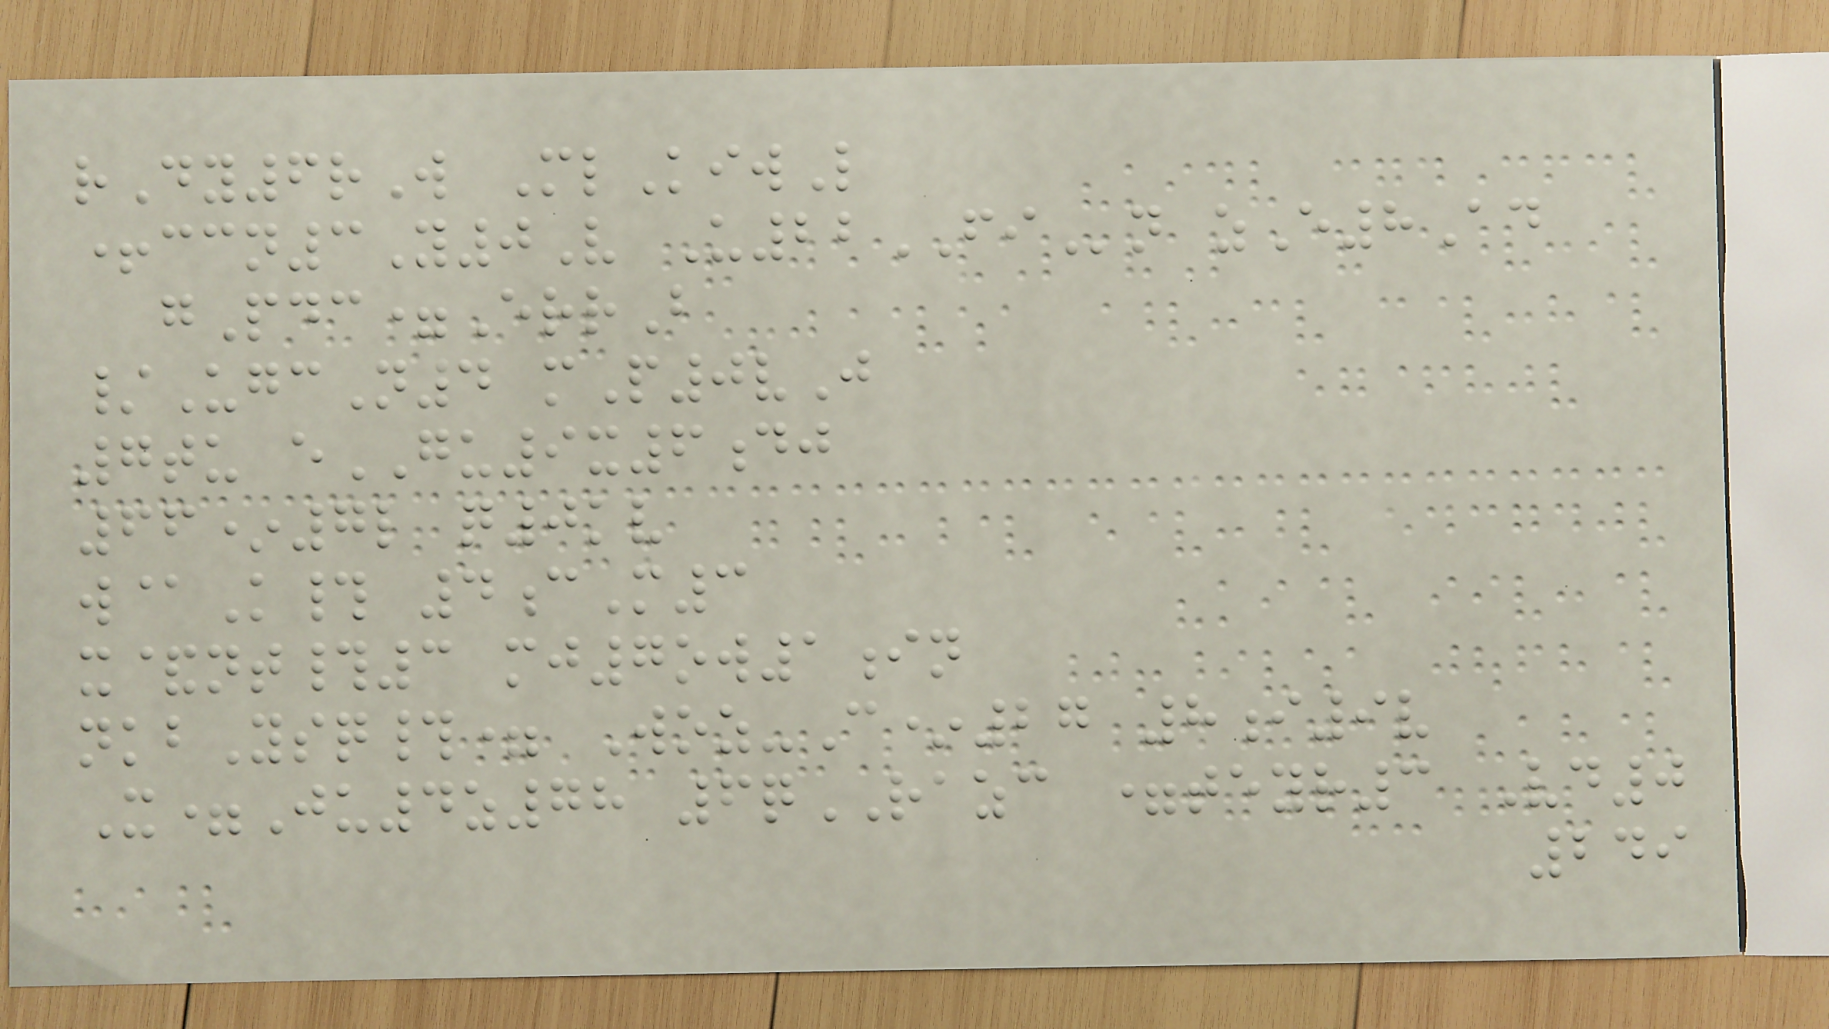rDy6rW MlKiwL
+ccn3Y0V U22FIn zE8Ad
gPdc=ErrB
/UgcN4 mP0vJ
7tu eGU9x6dj
66*7l q0kv
w@K# 4cM3
x&nt#3 mj7ow1in
nkbYsq#= Woz-C*27 8i9v
X=Ju4z78 6qRAZC =teyr3 Vd0
249
